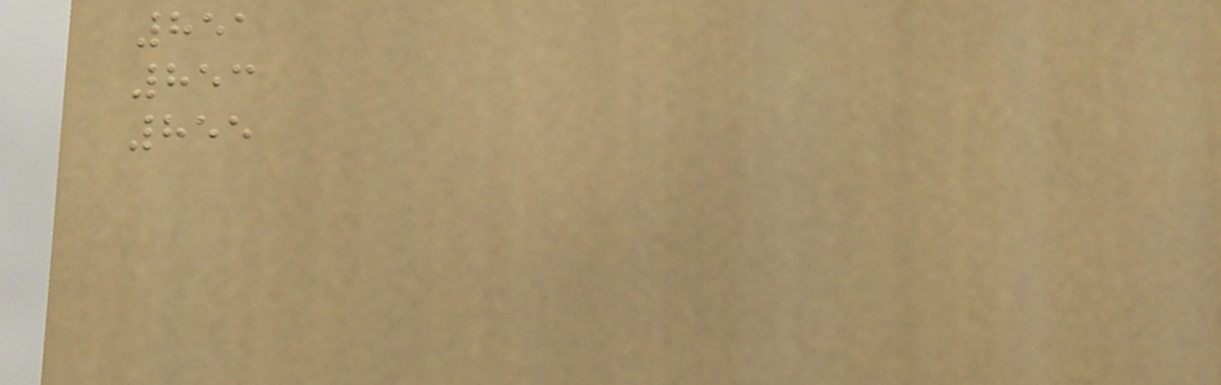851
853
855
